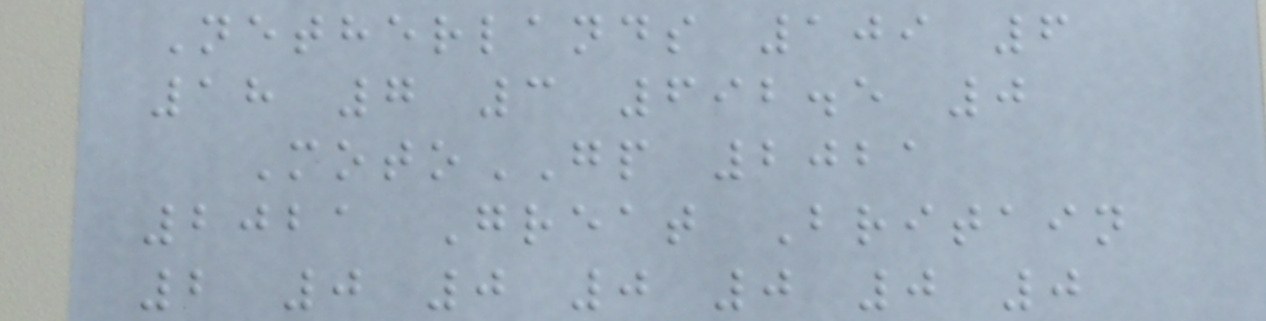Netherlands 109 6
18 7 3 692.5 0
MotoGP 2021
2021 Great Britain
2 0 0 0 0 0 0
